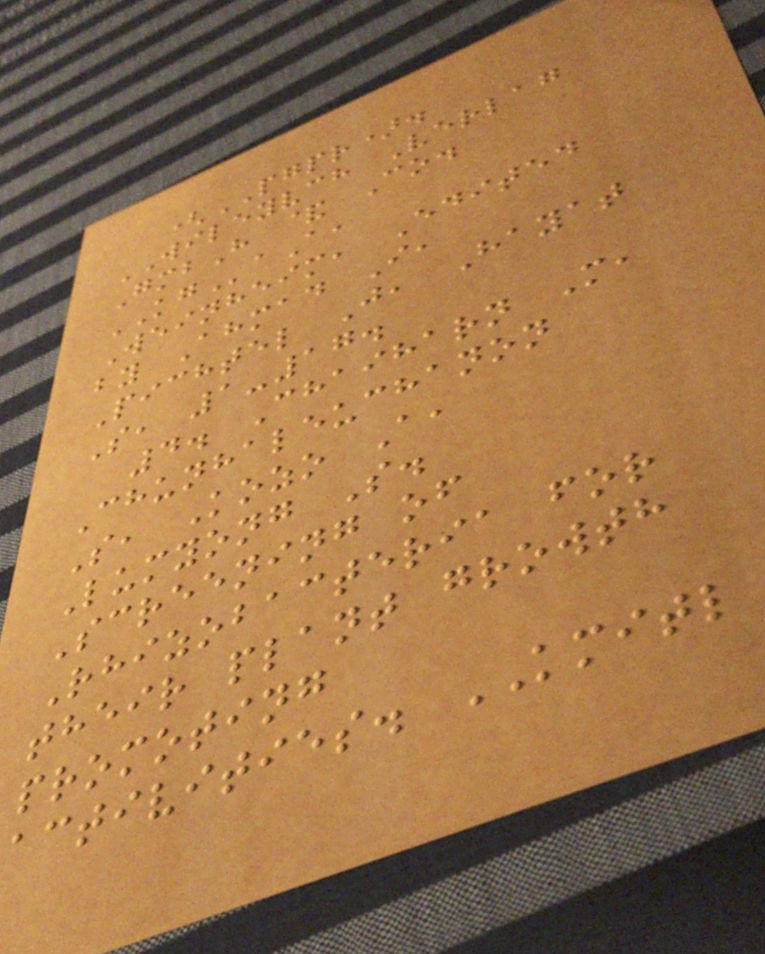(PGPR).
WILEYVCH Verlag
GmbH & Co.
KGaA,
Weinheim, Edited
by Ahmad I,
Pichtel J, Hayat
S, 1-17.
4. Chaiharn M,
Chunhaleuchanon
S, Kozo A,
Lumyong S.
Screening of
Rhizobacteria for
their plant growth
promoting
activities. KMITL
